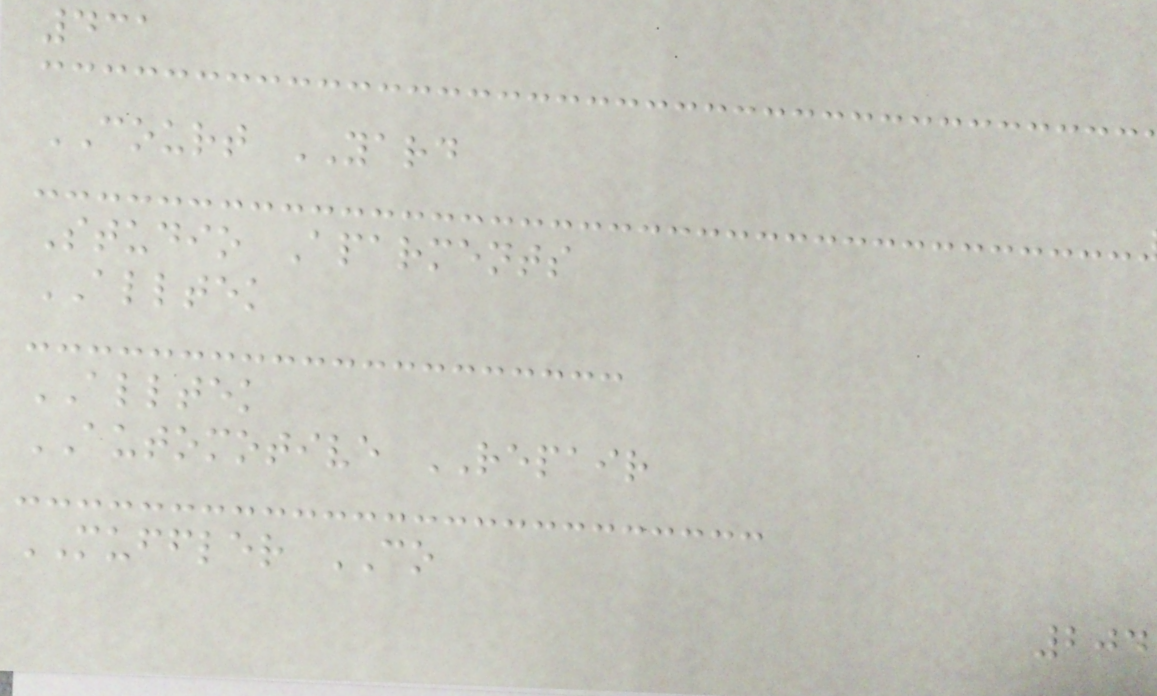431
COURT YARD
Studio Aparments
ALLTEK
ALLTEK
AUTOMOTIVE REPAIR
MUFFLER CO
204
